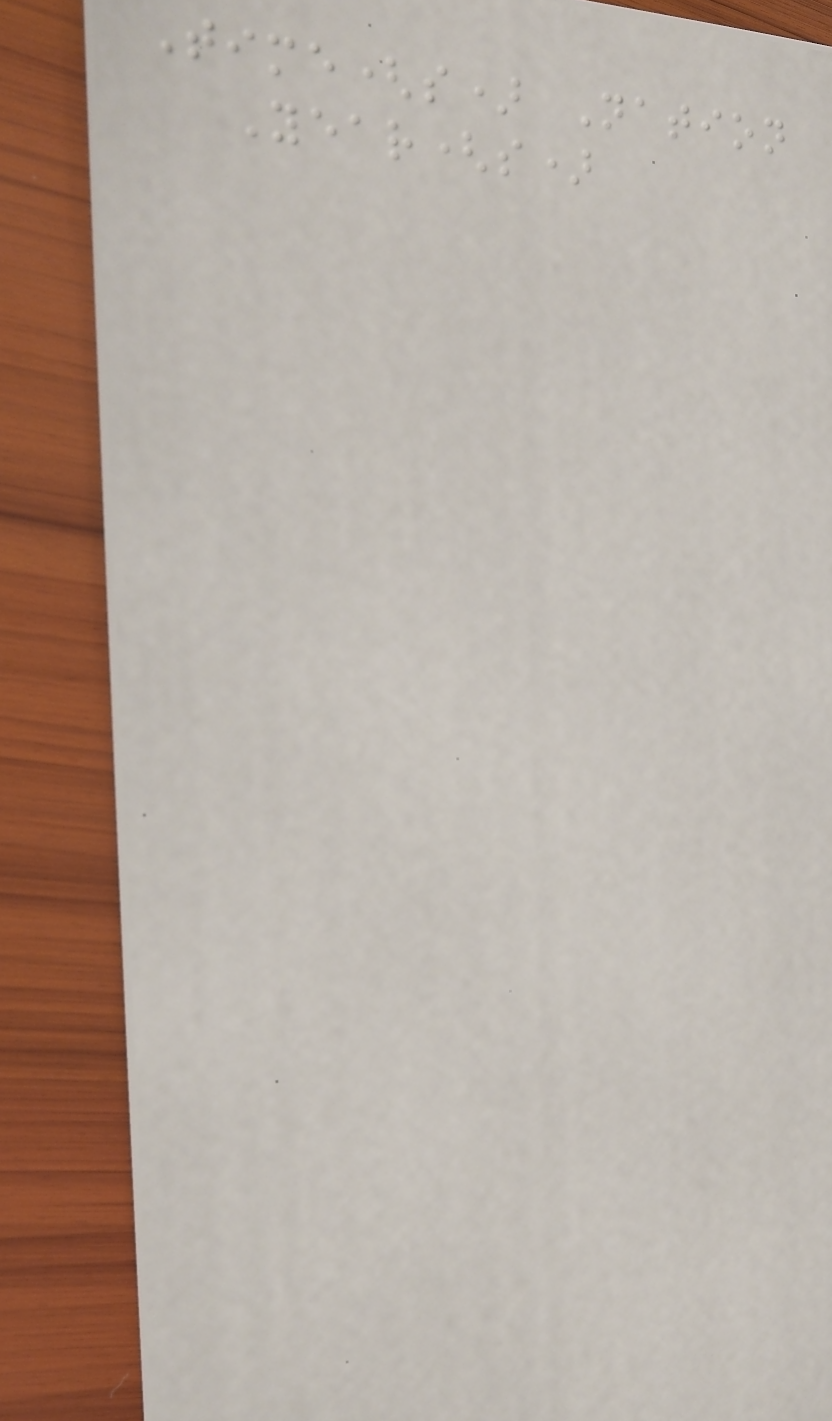Time(s) Nation
Year(s)
